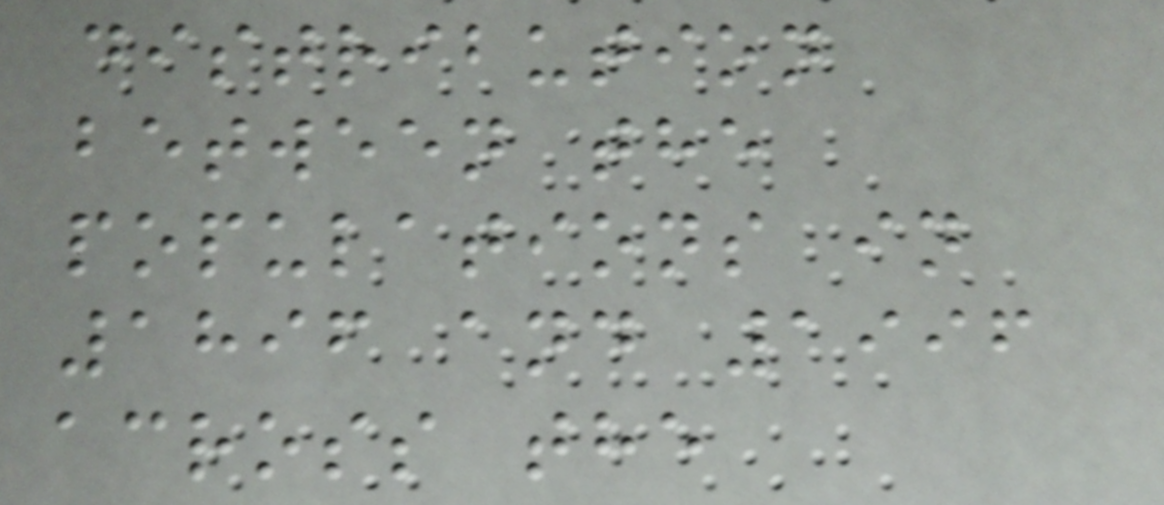distribution
between the
populations in
1896 and 1996
across the
